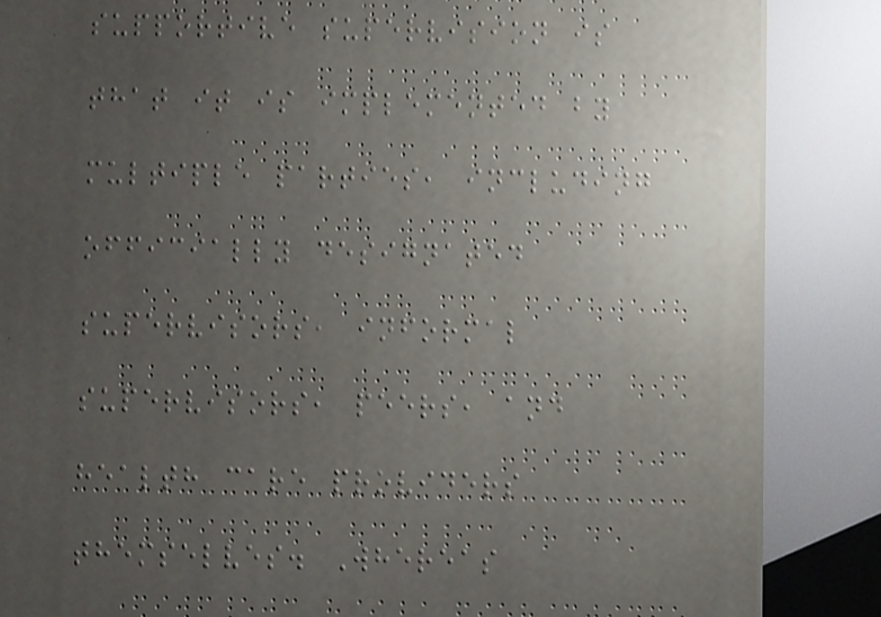supportive supervision is
that it is implemented by
multiple parties, including
officially designated
supervisors, informal
supervisors, peers, and
health care providers
themselves. Whereas
